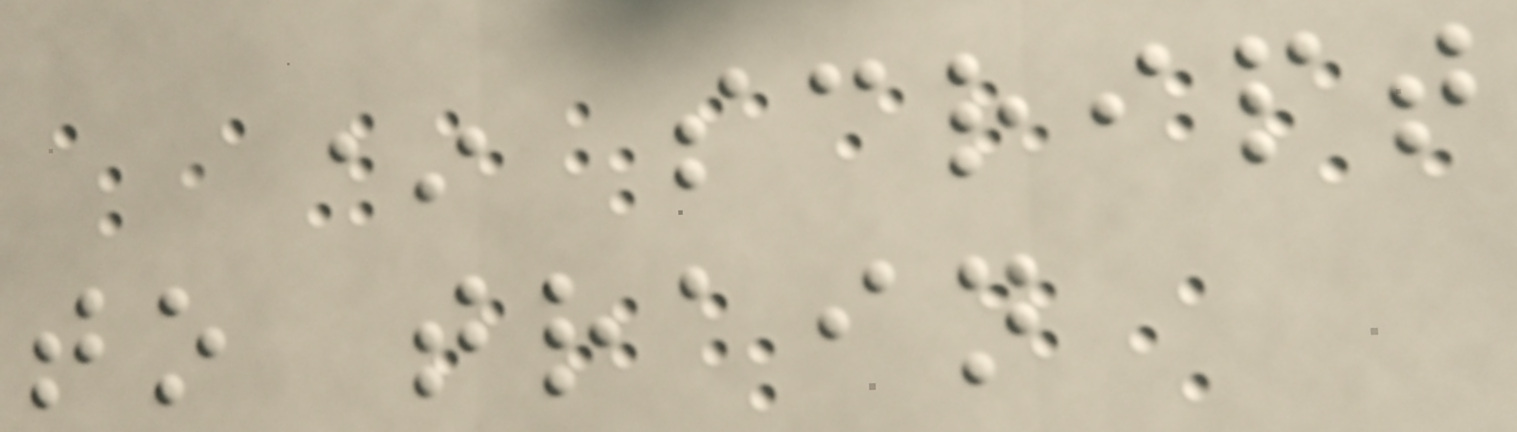* script
to train
